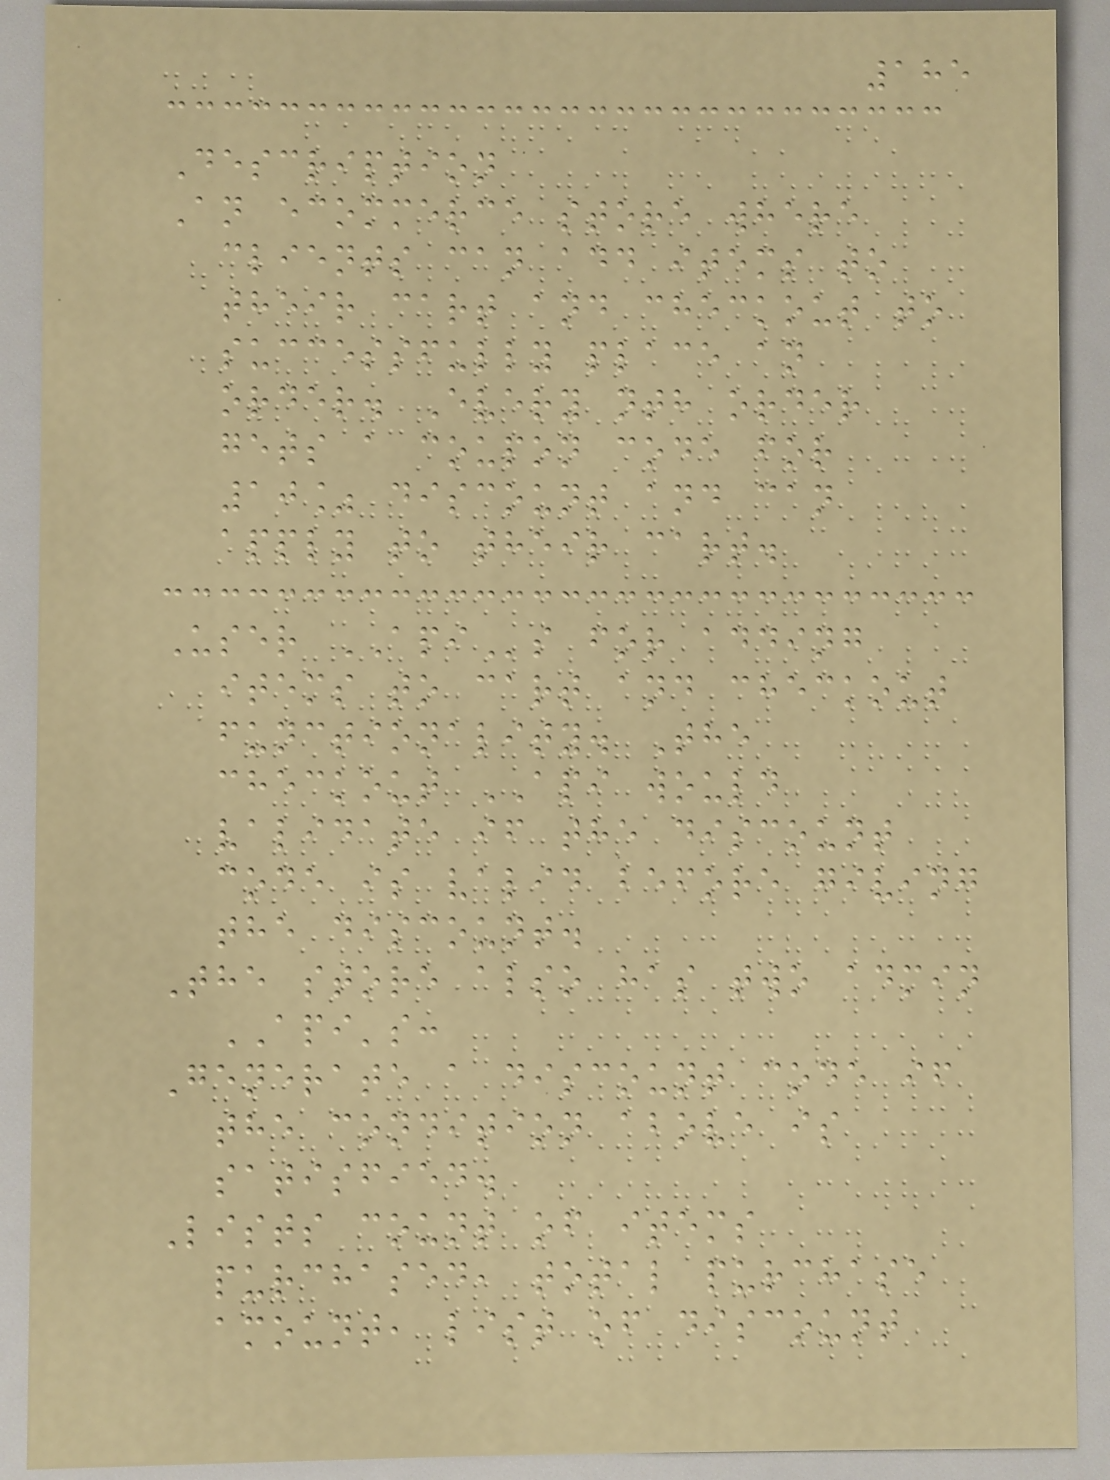185
Description
An ecommerce store where
clients can add items to
their cart and checkout to
successfully place an
order. Every nth order
gets a coupon code for
10% discount and can
apply to their cart.
User APIs for adding
items to cart and checkout
functionality. The
checkout API would
validate if the discount
code is valid before giving
the discount.
The store also has two admin
API's:
Generate a discount code if
the condition above is
satisfied.
Lists count of items
purchased, total purchase
amount, list of discount
